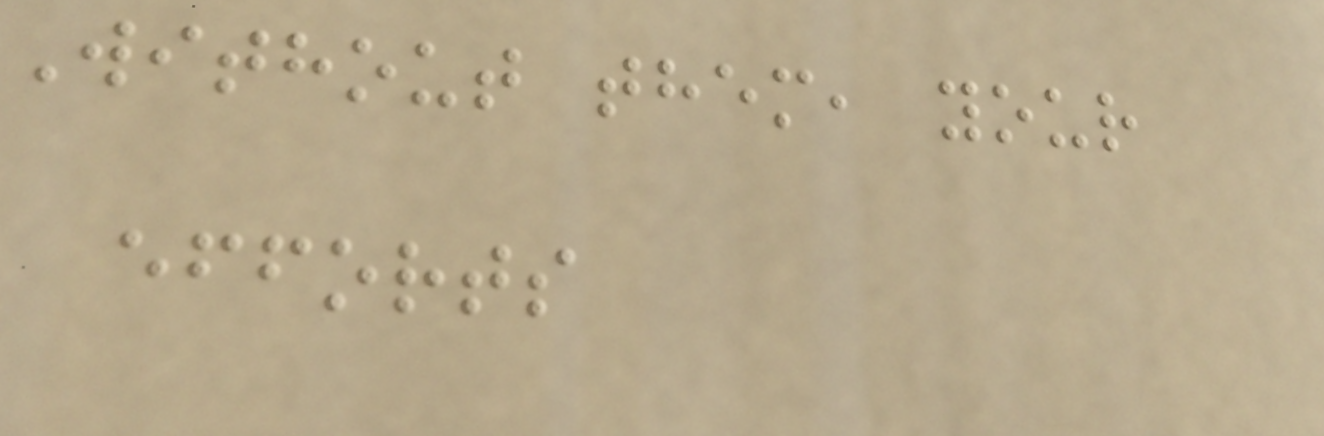Without them, your
efforts
